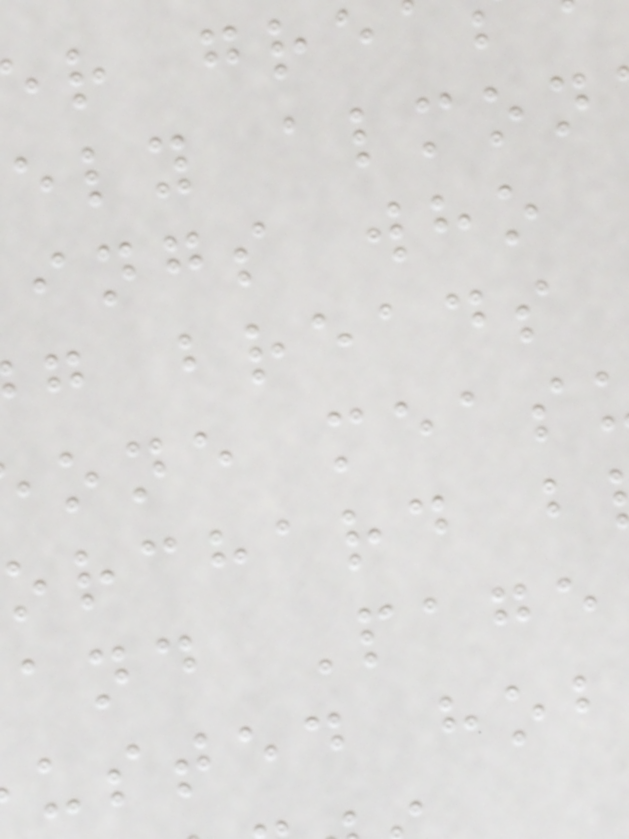r gre
ely almon
ings who
g breads
one meas
orchard b
and Page
usted hob
